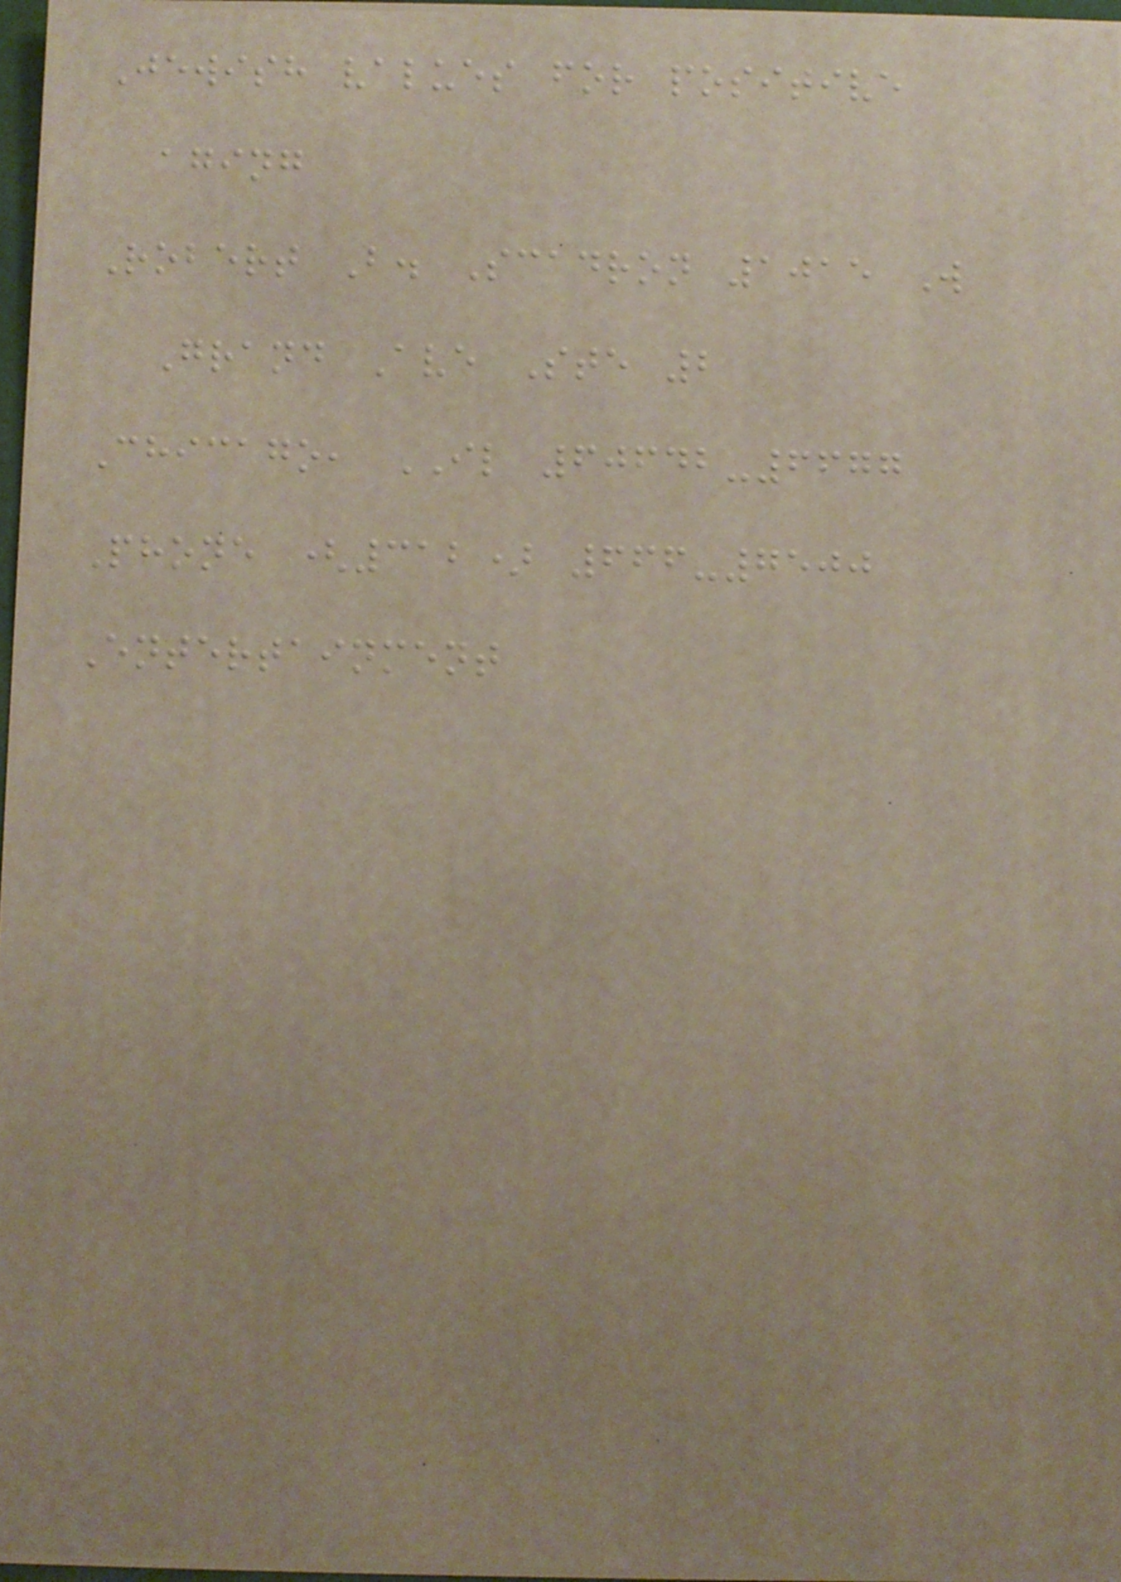Jewish values for positive
aging
Robert B. Scadron 1015 W
Grand Ave Ste 2
Chicago, IL 60642-6677
Phone (312) 666-7500
Entertainment
